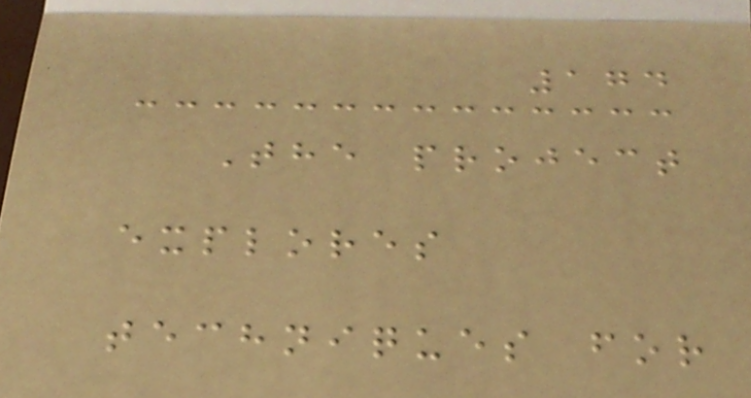174
The project
explores
techniques for
